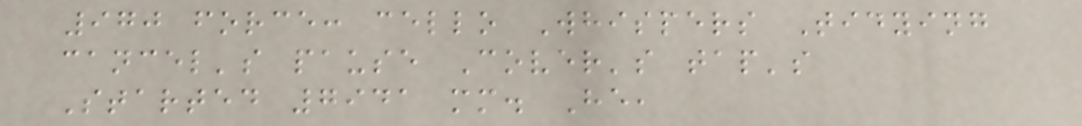970 force: cello Whispers Tidying
cancel's pause Cover's tap's
Started 7941 mm. He,
